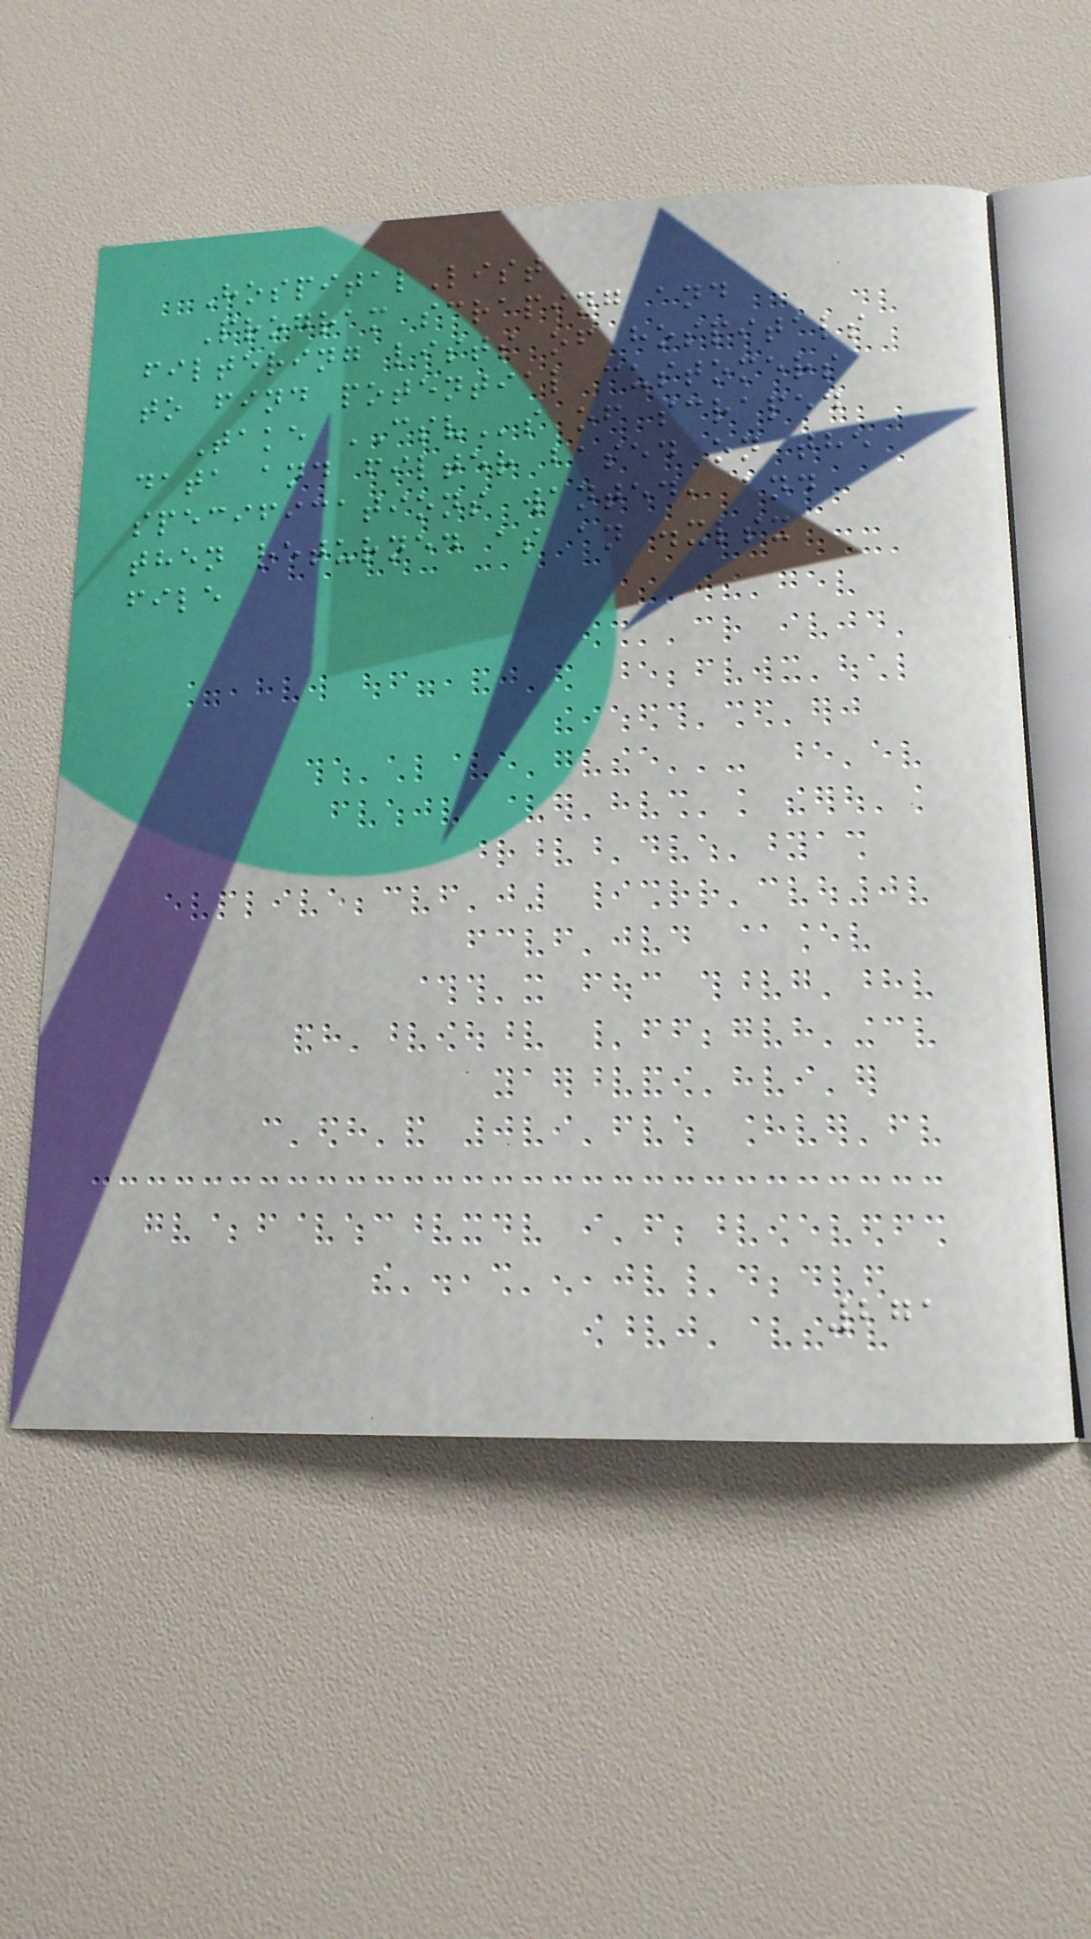HospitalList
Program scraping and
filtering lists of hospitals
to find potential customers
Take CSVs of scraped
data and filter based on the
specifications wanted, and
then returned as an .xlsx
file
271
